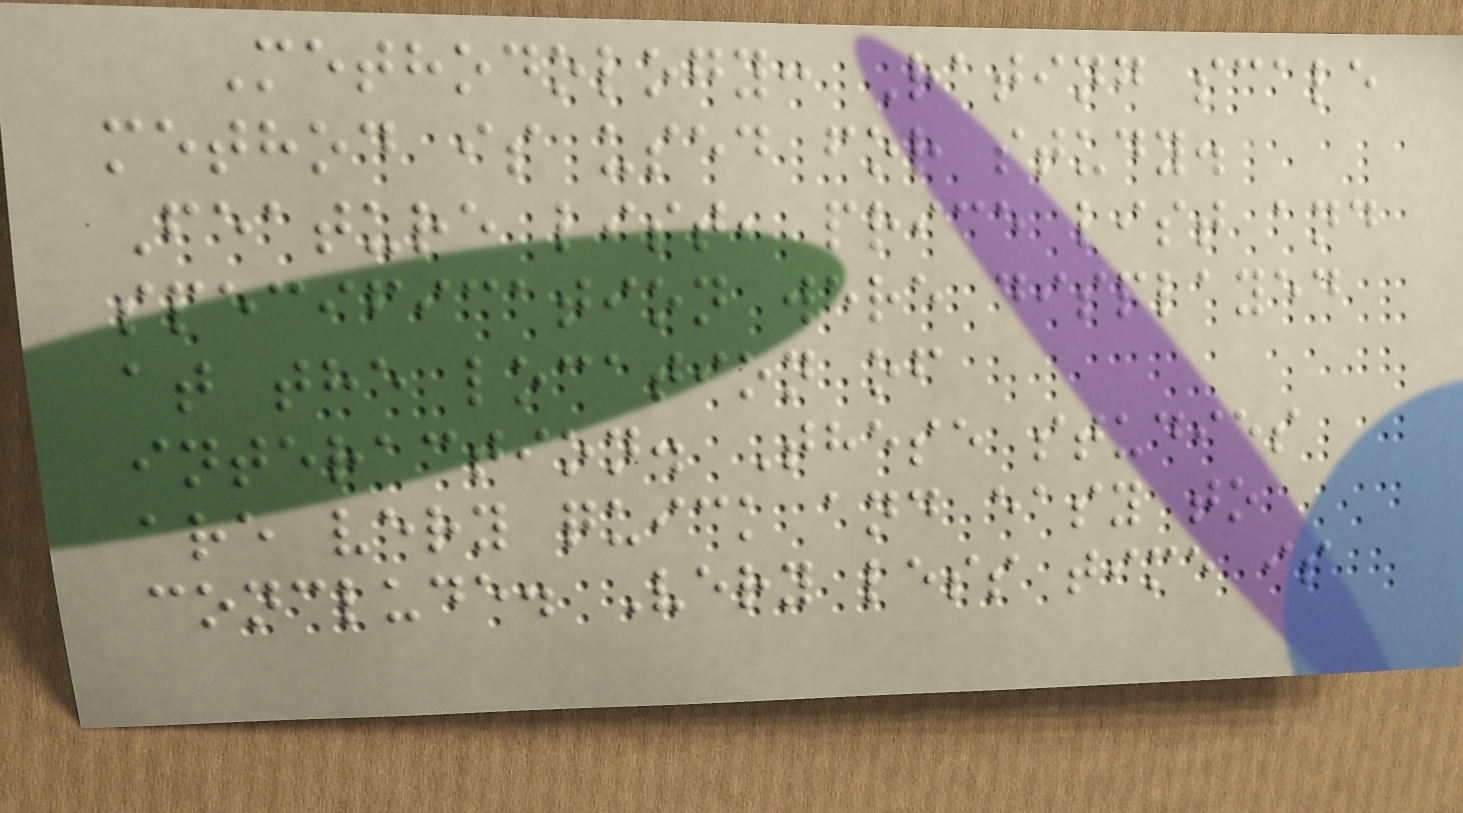Methodology: Rating scale
method is used for study.
Feature list, price list and
specification were displayed
at the location of
interaction. These studies
are very quick and easy to
conclude. Very less time is
